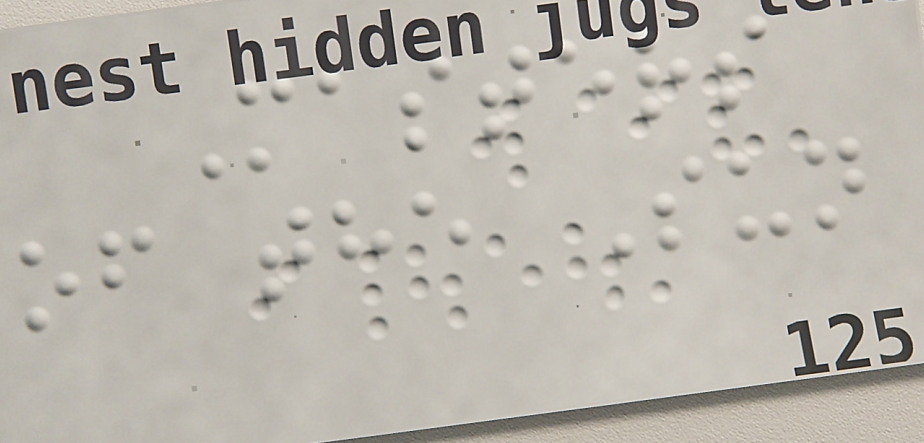Masters
of the Sun
